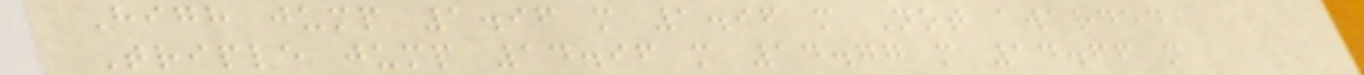High jump 1.96 m 1.96 m Not awarded
Triple jump 14.96 m 14.77 m 14.66 m
